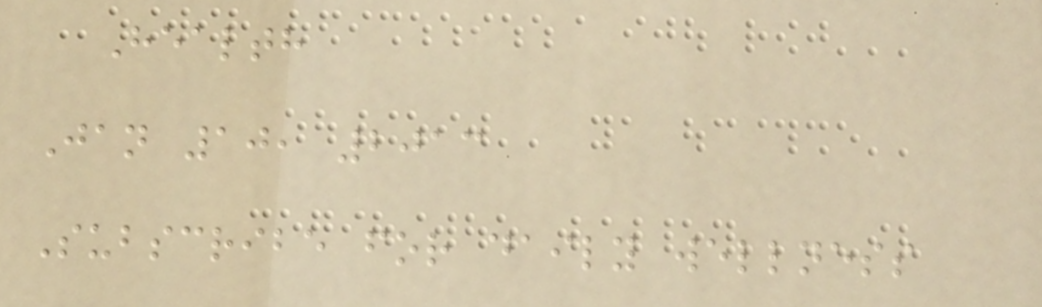Health
Jan 10, 2013
Subscribe for daily wellness
